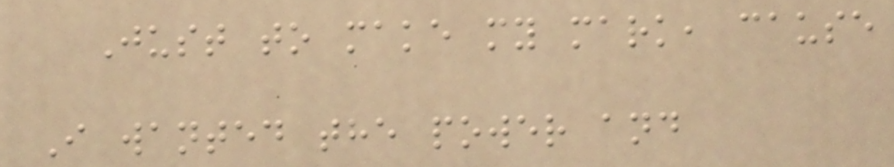Just to make my mark, cause
I wanted the power and
